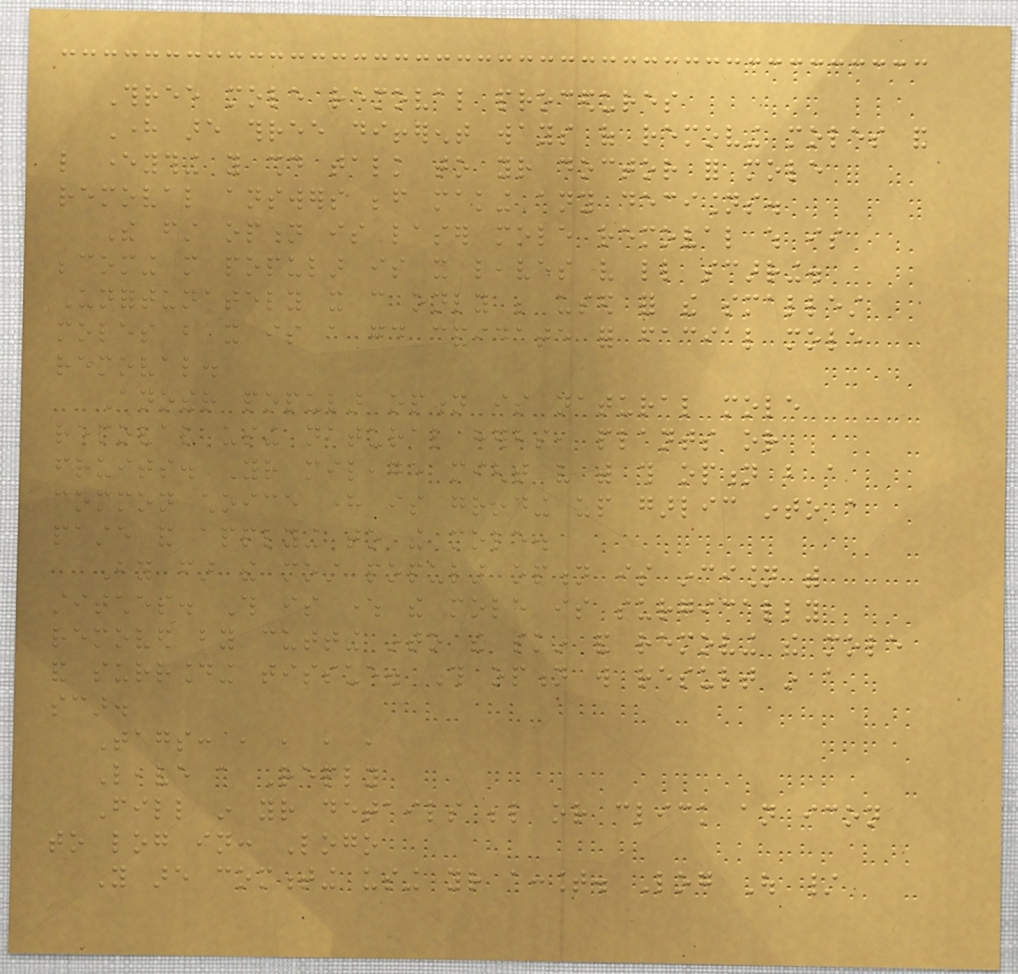Three mole removal procedures
Here are three different ways of removing moles and
like everything you should talk to your doctor for mole
removal answers before making any decisions.
The first option is laser mole removal which is
becoming more popular is it leaves very little scarring.
Unfortunately it can only be used for the smallest
moles but it is a good candidate for facial mole
removal.
Another popular option is natural mole
removal using natural herbs, plants or
fruits. Your mileage might very with this option but a
common choice here is grinding up garlic into a
paste and applying to the mole.
By far the most popular option is incision with
stitches. This is where the mole is surgically
removed by cutting into the skin and removing the mole
and surrounding tissue. This option will result in a
scar.
Tags: , , , ,
Leave a Reply
Fill in your details below or click an icon
to log in: Logo
You are commenting using your account. Log Out /
